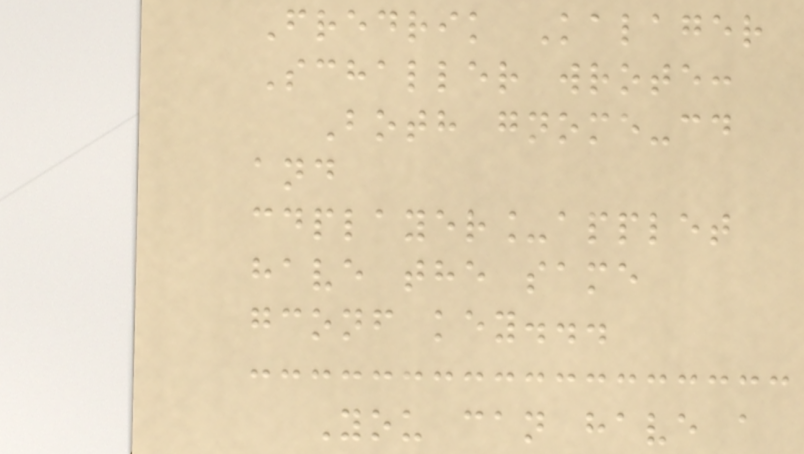Fredrik Kalager
Schaller wrote:
Both gnome-cd
and
cdplayer_applet
have the same
gconf key...
You can have a
